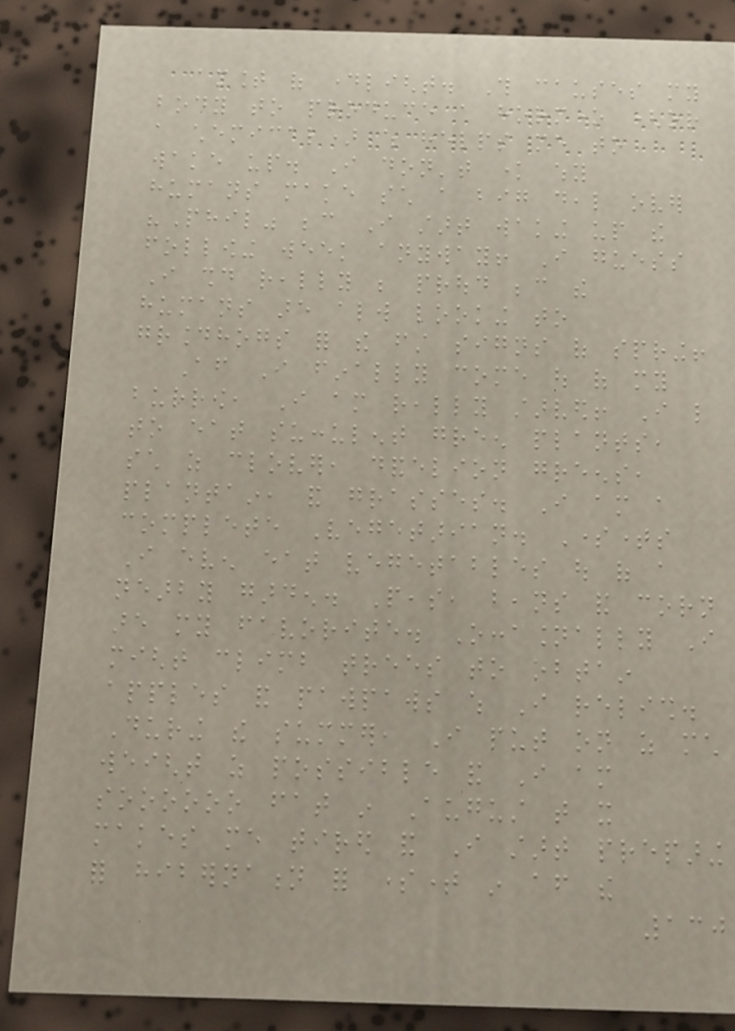amount of daylight. This causes my
body to produce a hormone (or
a chemical) which helps me to
wake up. I don't know why
humans make such a big deal over
"Phil" because I start waking up the
following week anyway! I guess
I should really be proud because the
humans are always looking to
groundhogs for the first signs of spring!
After I finally come out of my
burrow, I am really starved! I like
to eat succulent green plants,
such as clover, dandelion greens,
plantain, and grasses. I am a
complete Vegetarian. Sometimes
I even eat vegetables out of a
nearby garden. Peas, beans and corn
are my favorite. Occasionally I
might climb trees to obtain
apples and pawpaws which I relish.
During the summer, I put on as much
weight as possible and I am
soooooo fat in August that it
makes me tired and I start preparing
for hibernation for sometime in after the
130
